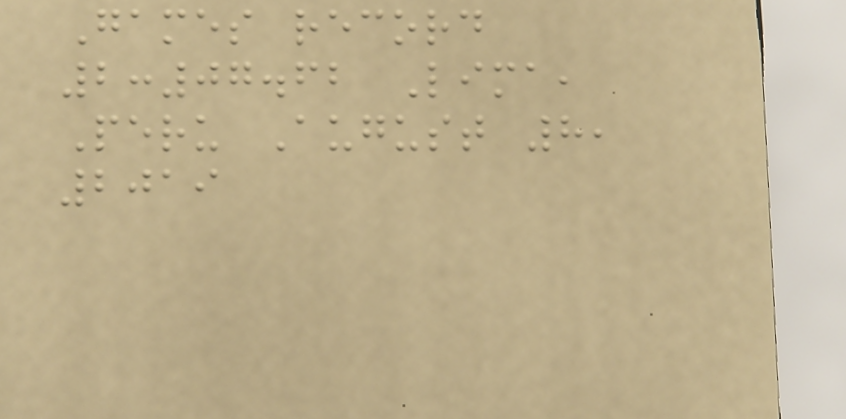Games record
2:07.62 Lima,
Peru August 8,
2019
